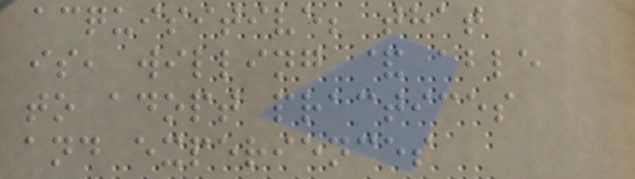acquisitive; that
is, willing & able
to adopt practices
and experiences
